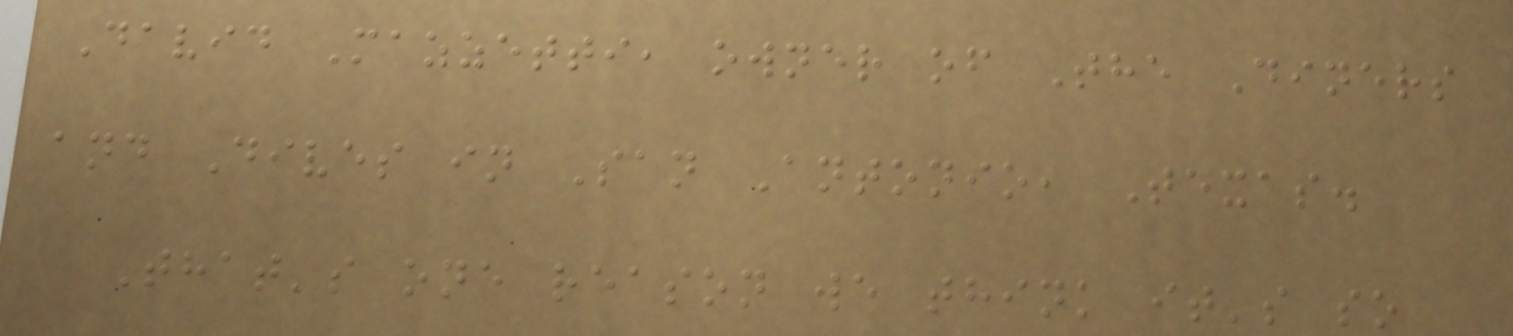David Mazzetti, owner of The Diners
and Dives in San Antonio, Texas.
That's one reason we think it's so
